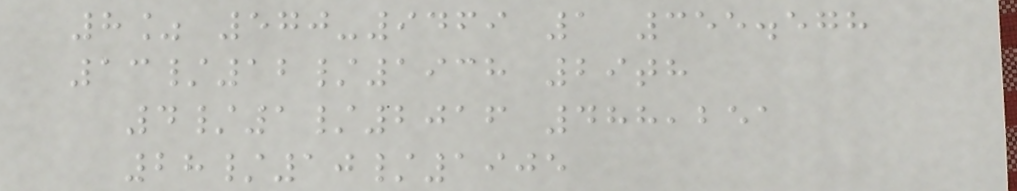8% 570-9469 1 355.578
13/12/1938 29th
4/1/2016 488,251
28/10/1905
